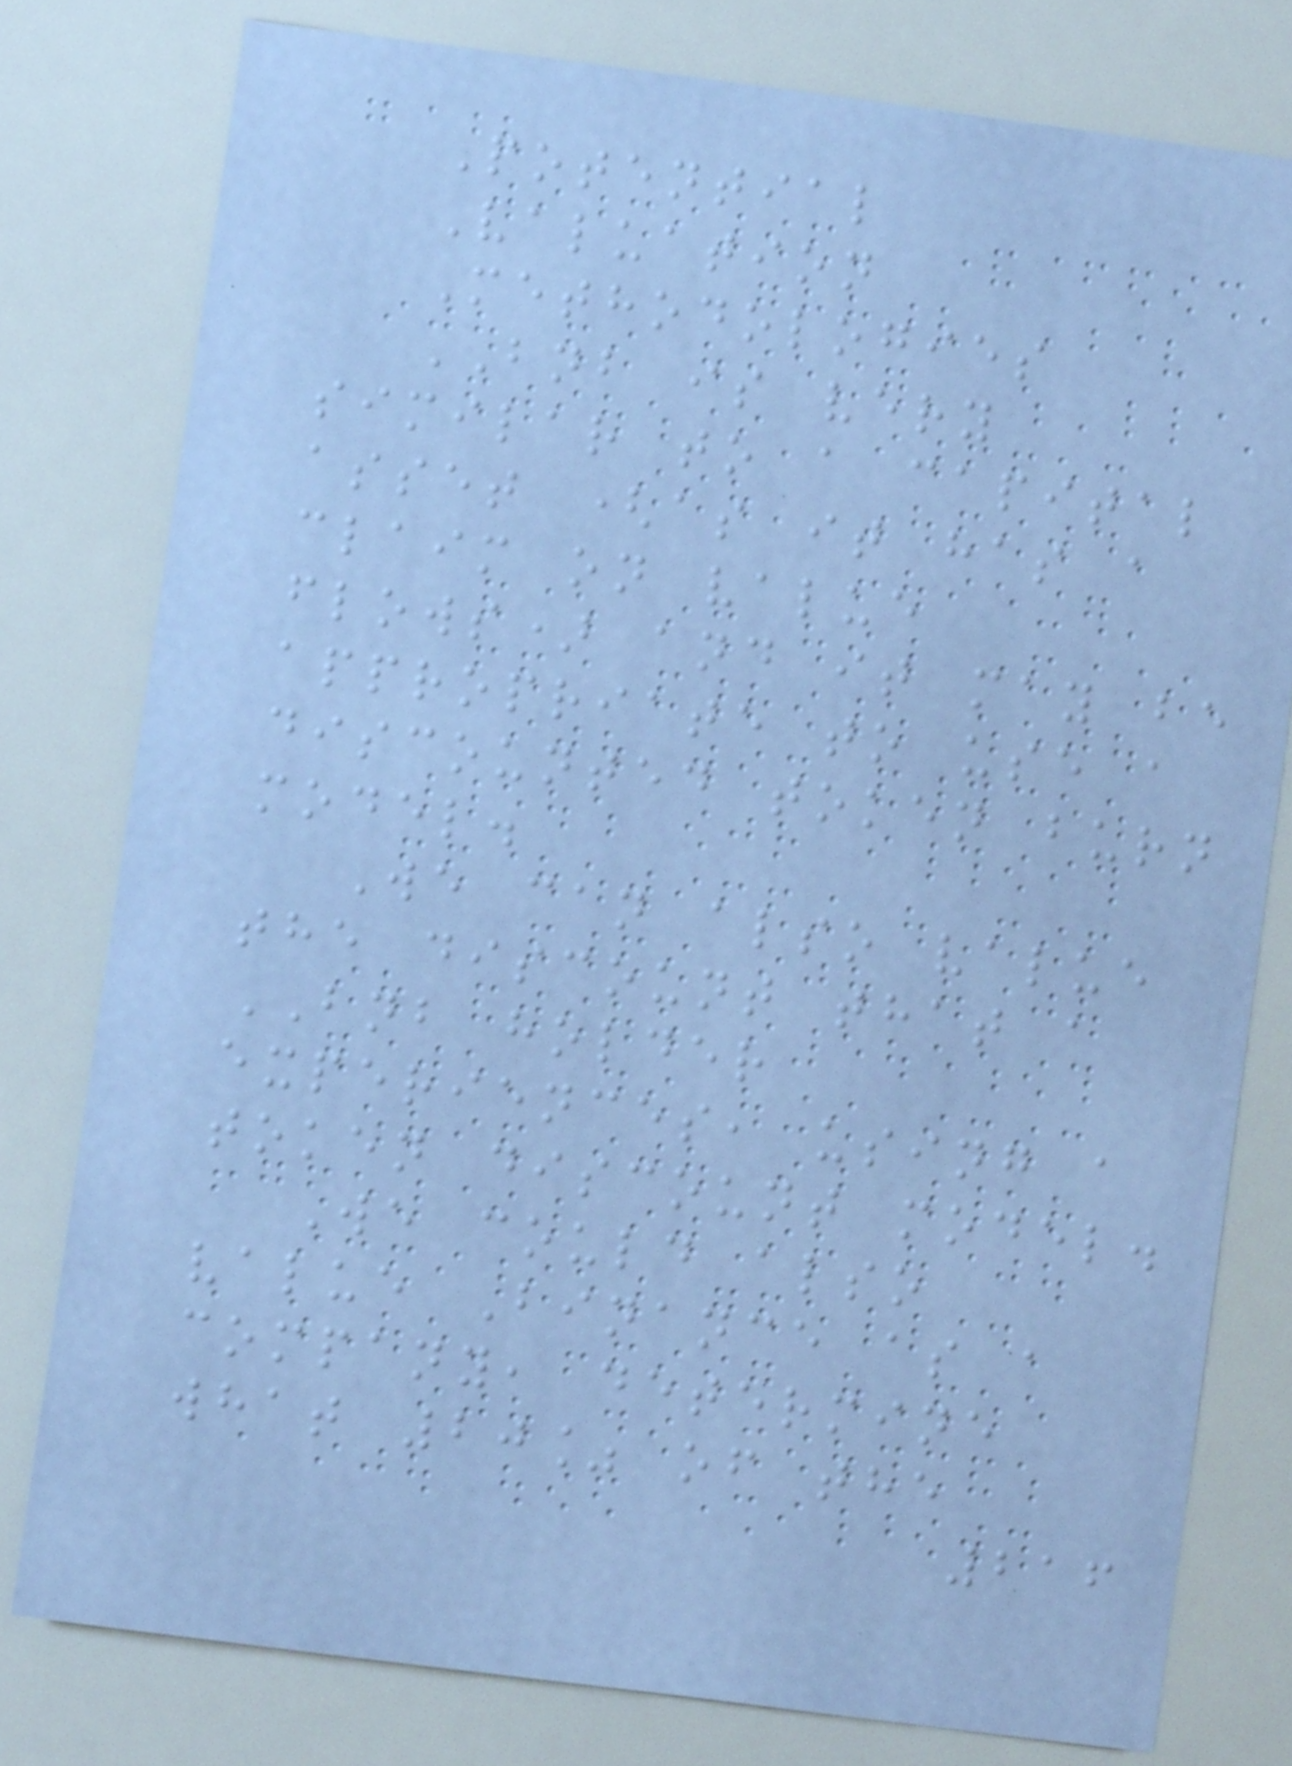Potential
Valuation
Methodologies
BNB is very
similar to a capital
asset (as it has a
claim on value
flows) and it may be
appropriate to use a
discounted token burn
model.
We can also value
the discount that a
BNB holder
experiences, using a
token discount model.
We could also
value Binance as a
company, determine
what 20% of the
216
